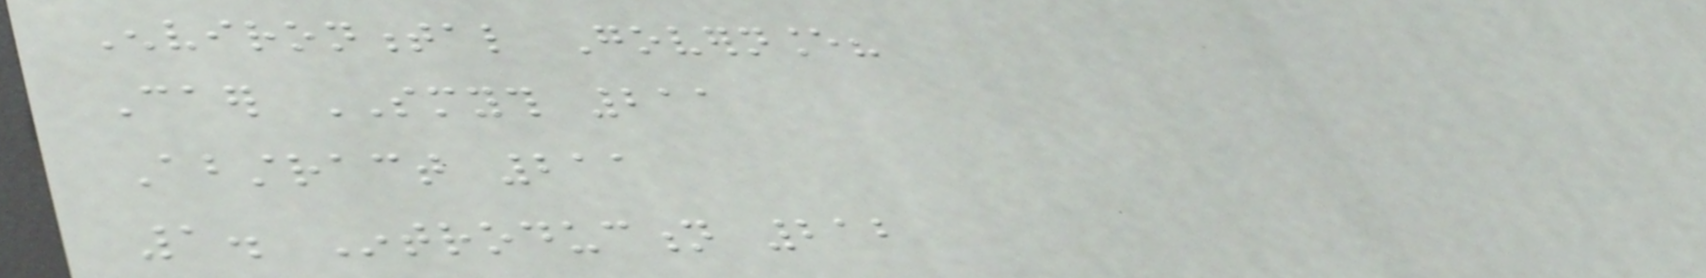Environmental Governance?
Caer SMYTH 211
Abstract 211
1. Introduction 212
